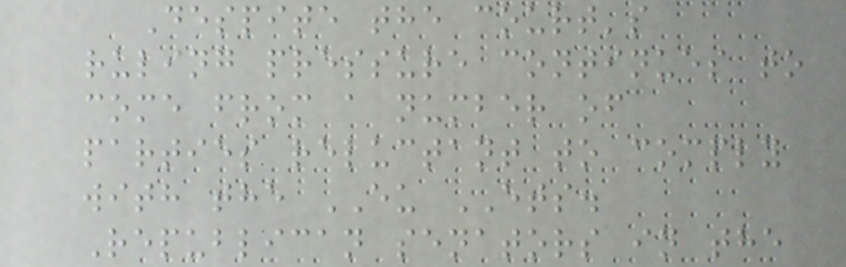Despite the court's
ruling pressure continues to
come from a number of
parties reluctant to comply
with the EU ETS.
Republican senators in the
